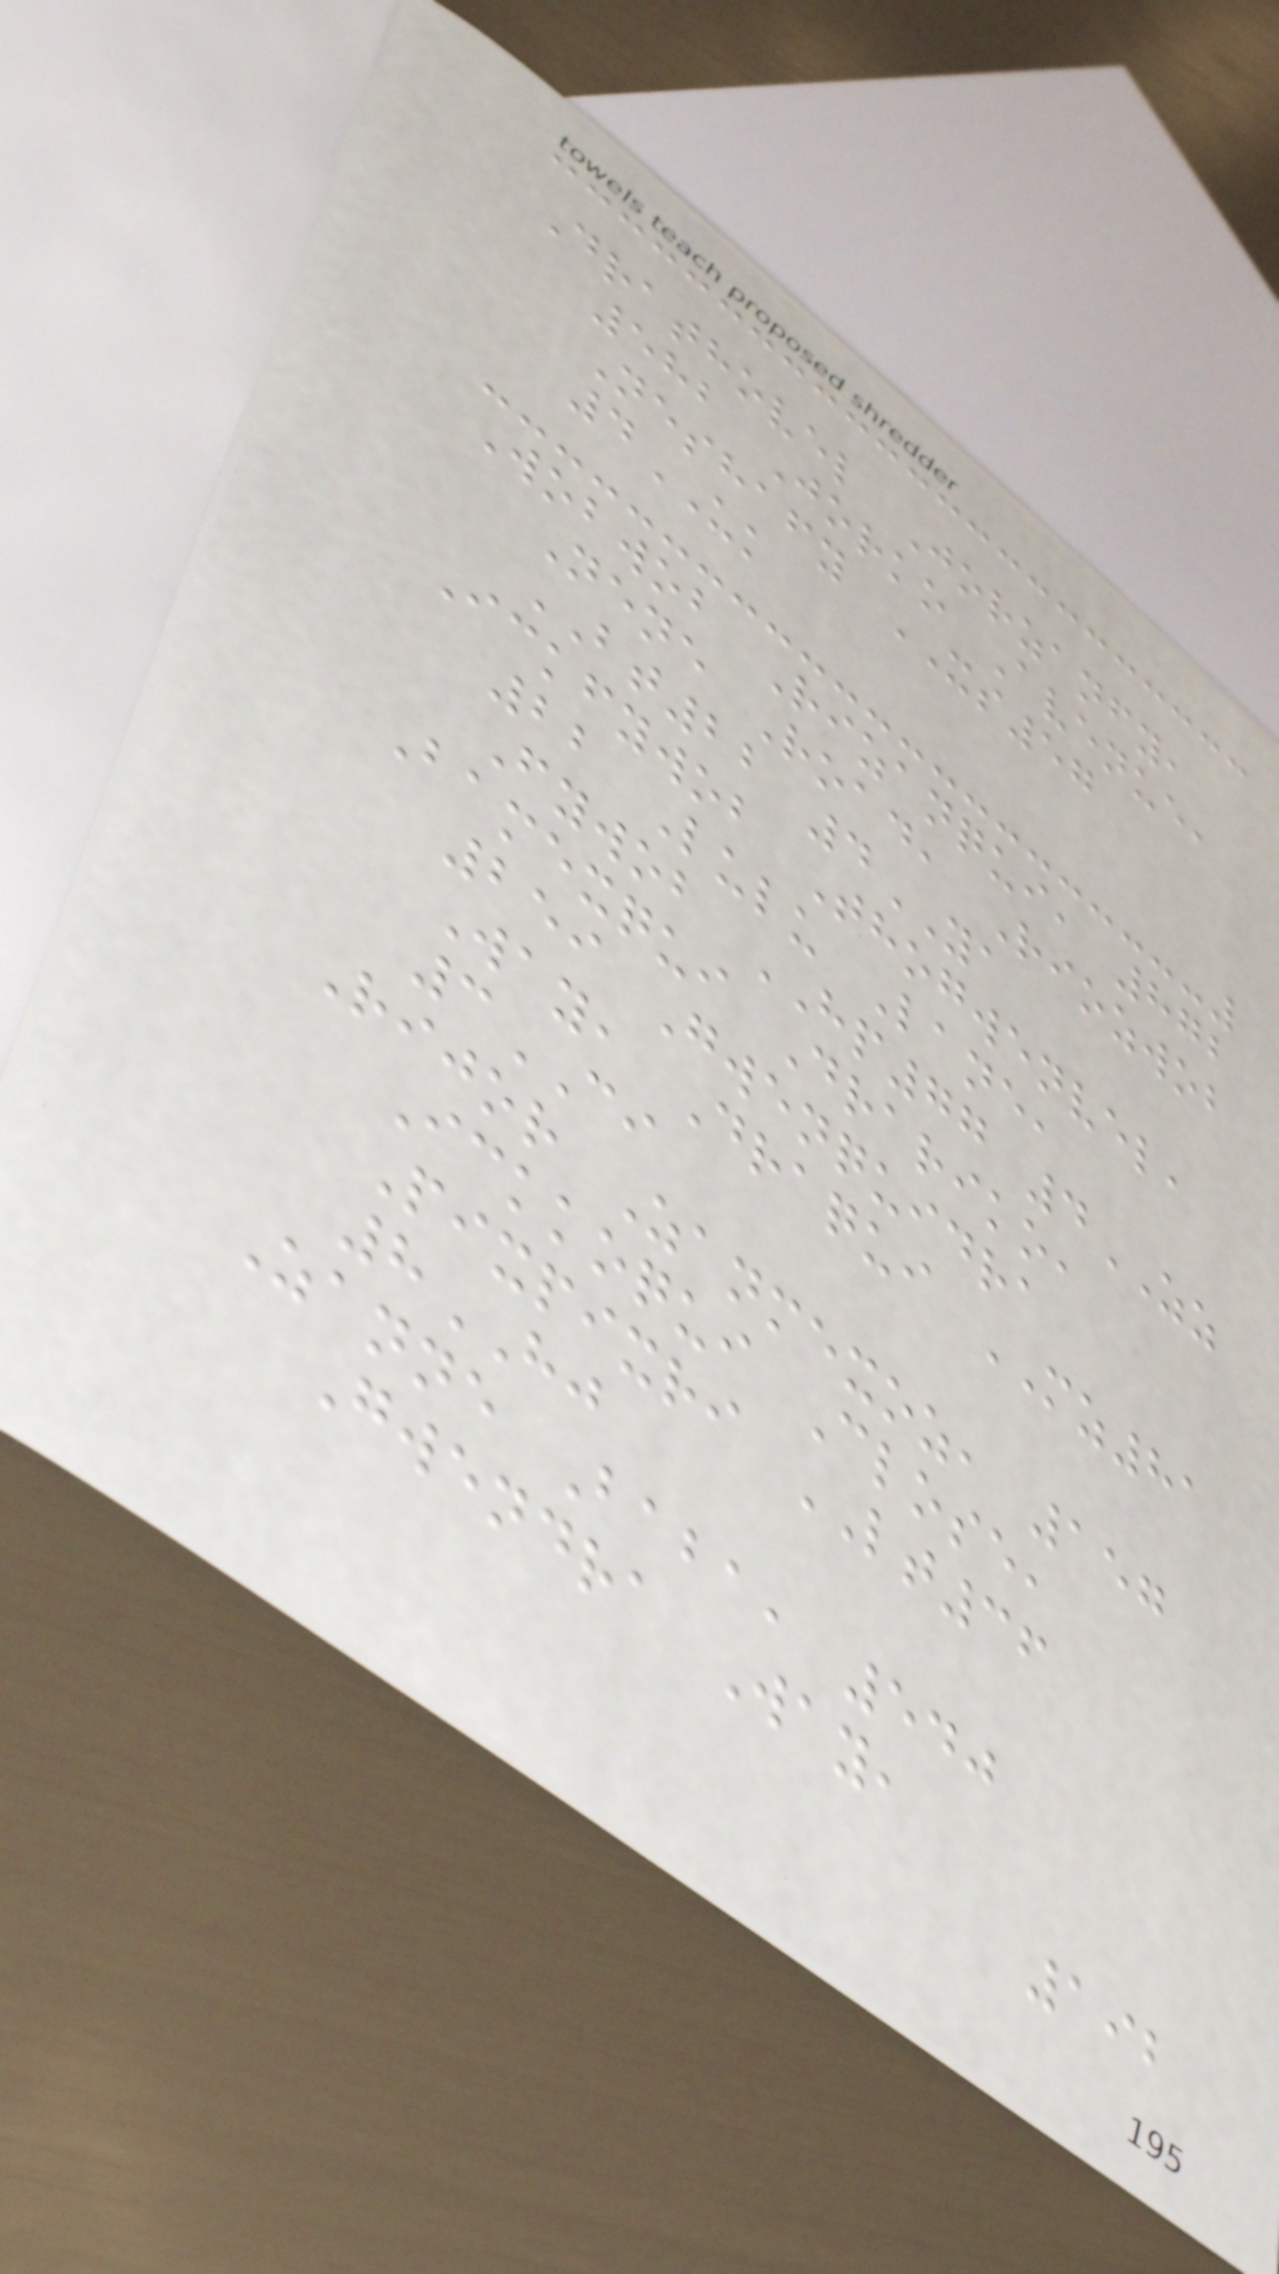Drathovel Jorzanfy,
582 Jorko Avenue,
Neshafy XS57
4UK
Wobwob Rizanqui, 872
Nene Road, Riozwob
BT22 4YA
Ickfywob Thogwenvel,
22 Lulu Lane,
Fywob HP77 4ZZ
Bamexqui Drariko,
259 Gwenquidra
Way, Draqui MZ81
3CI
Rijor Zanmexoz, 157
Ickkoqui Close,
Pixpixri LT36
8HJ
Zanne Baba, 540
Gwendra Way,
192
